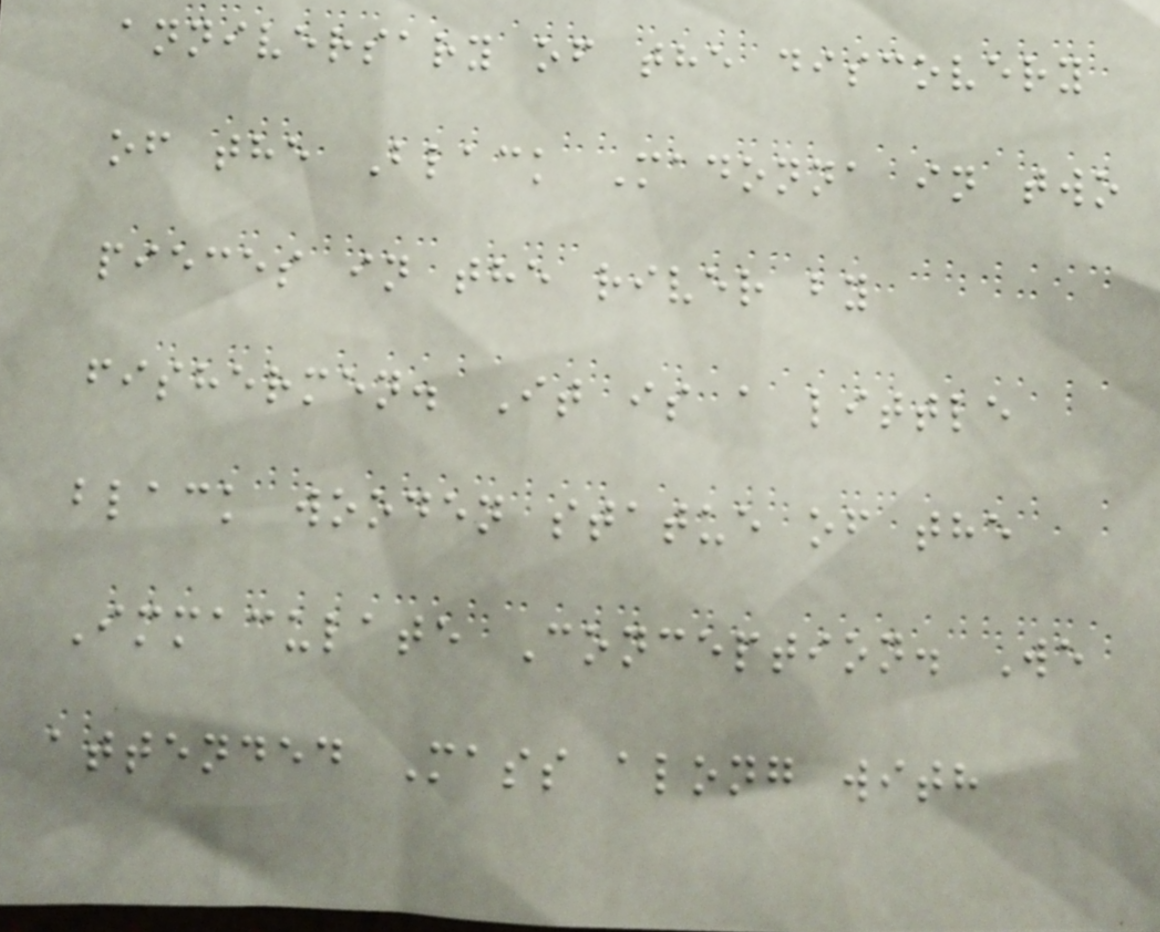anniversary of the discovery
of the Black Madonna in two
pieces in the river by
fishermen. It is a little
black wooden statue of the
Immaculate Conception. We
attended Mass along with
